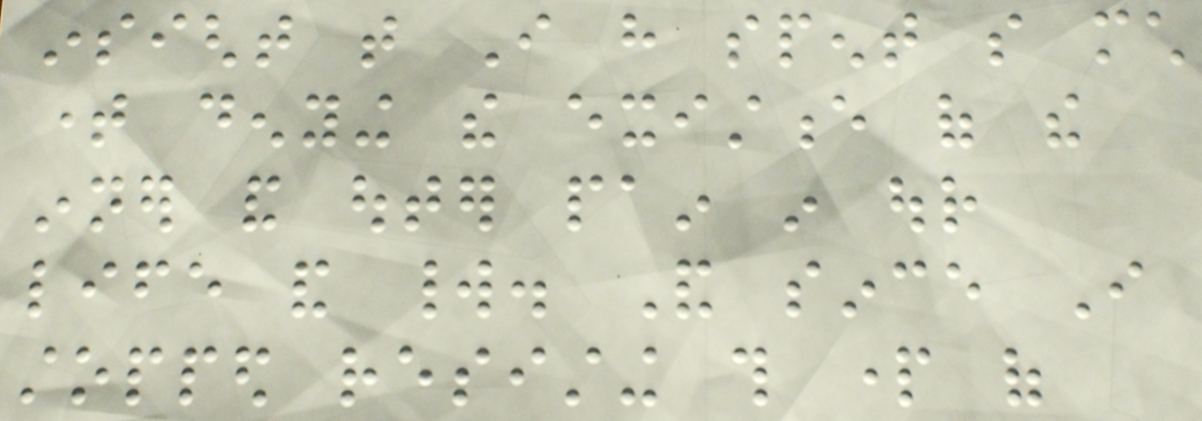insight that I have spent so much
time denying the existence of the
inner and outer pain in our
life and world. And since I
stopped resisting this part of
